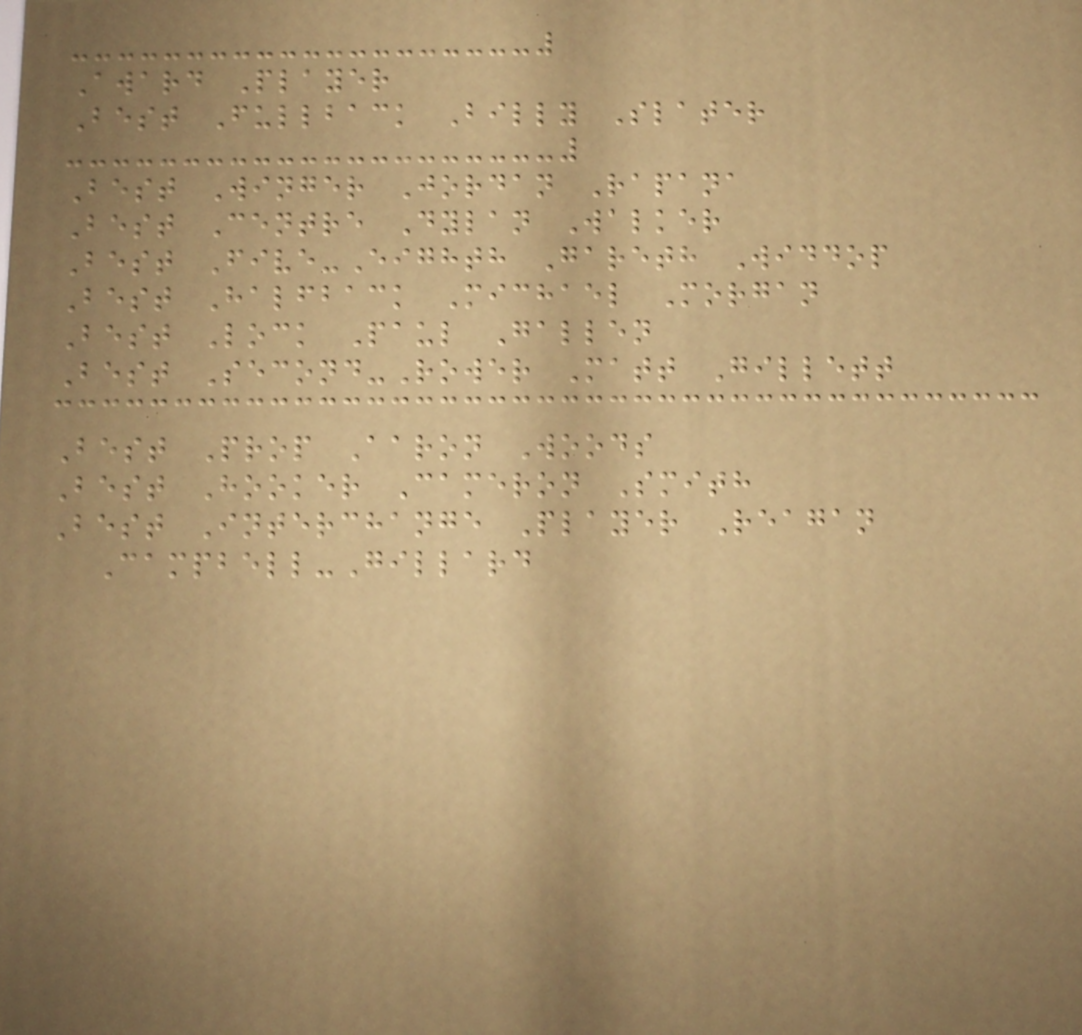Award Player
Best Fullback Billy Slater
Best Winger Jordan Rapana
Best Centre Dylan Walker
Best Five-Eighth Gareth Widdop
Best Halfback Michael Morgan
Best Lock Paul Gallen
Best Second-Rower Matt Gillett
Best Prop Aaron Woods
Best Hooker Cameron Smith
Best Interchange Player Reagan
Campbell-Gillard
